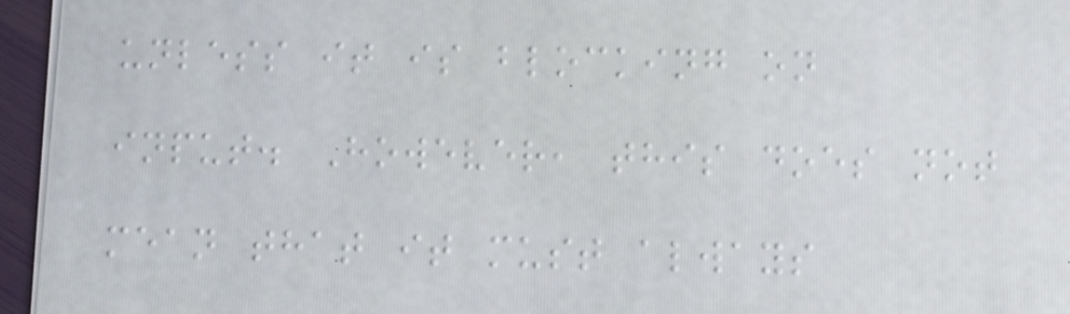unless it is blocking on
input. However, this does not
mean that it must always
